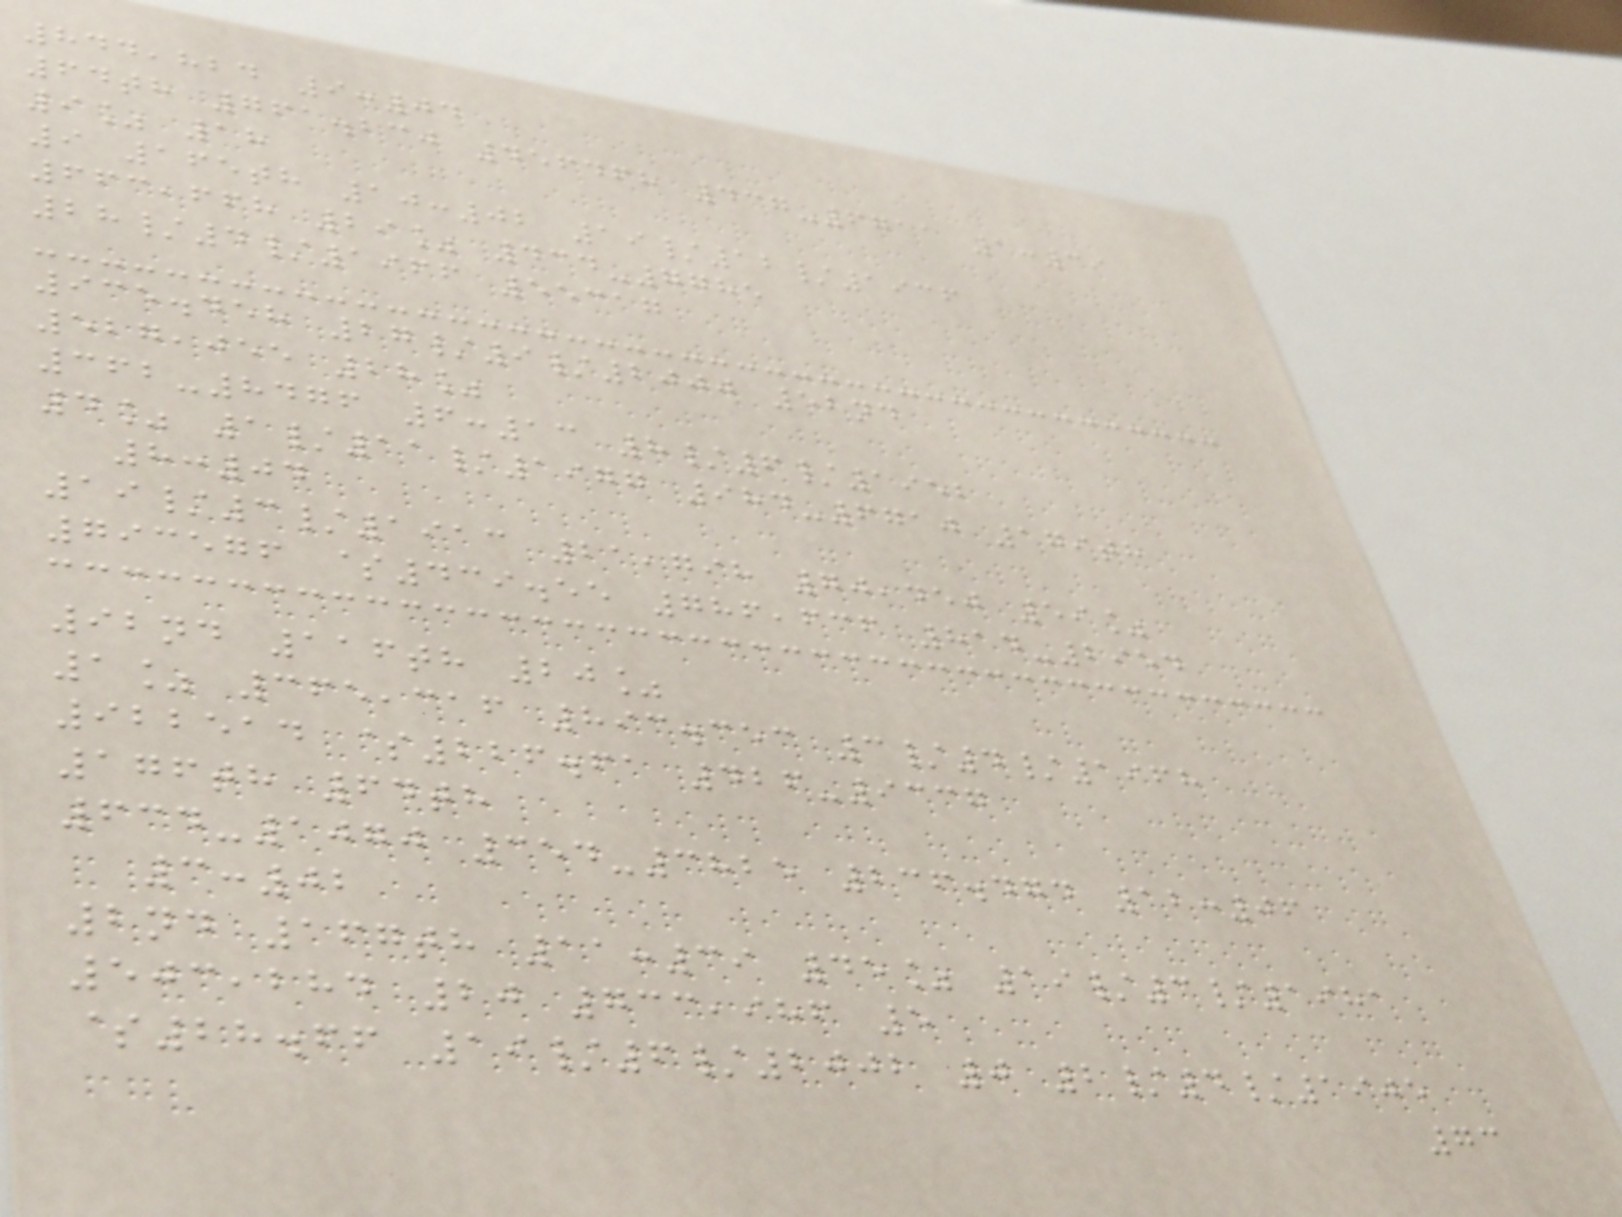844,824 9:04
64th 761.230 456468 437-6711 1:39
9% 18
9 165th 10:02 19/12/1936
663,668 29% 434-7785
28/4/1966 55317
935.458 27/9/2000 52nd
527,055 28%
362-8476 6:13 8/6/1952
4% 1/11/1977 984-6710 179th
8:04
19/3/1913 21,798 70,450 59%
793576 $439.55 786,636 814-2954
92nd 116th 20%
1% 365,316 893.353 3/4/1968
922514 $226.61 426-9337
176th 64th
634-1070 354-3825 236.474 12:06
3:02
2nd 167th 11:39 45% 19/3/1981
503,284 20 733,986 5
$28.66 19/6/2002 0 2/4/1905
73
